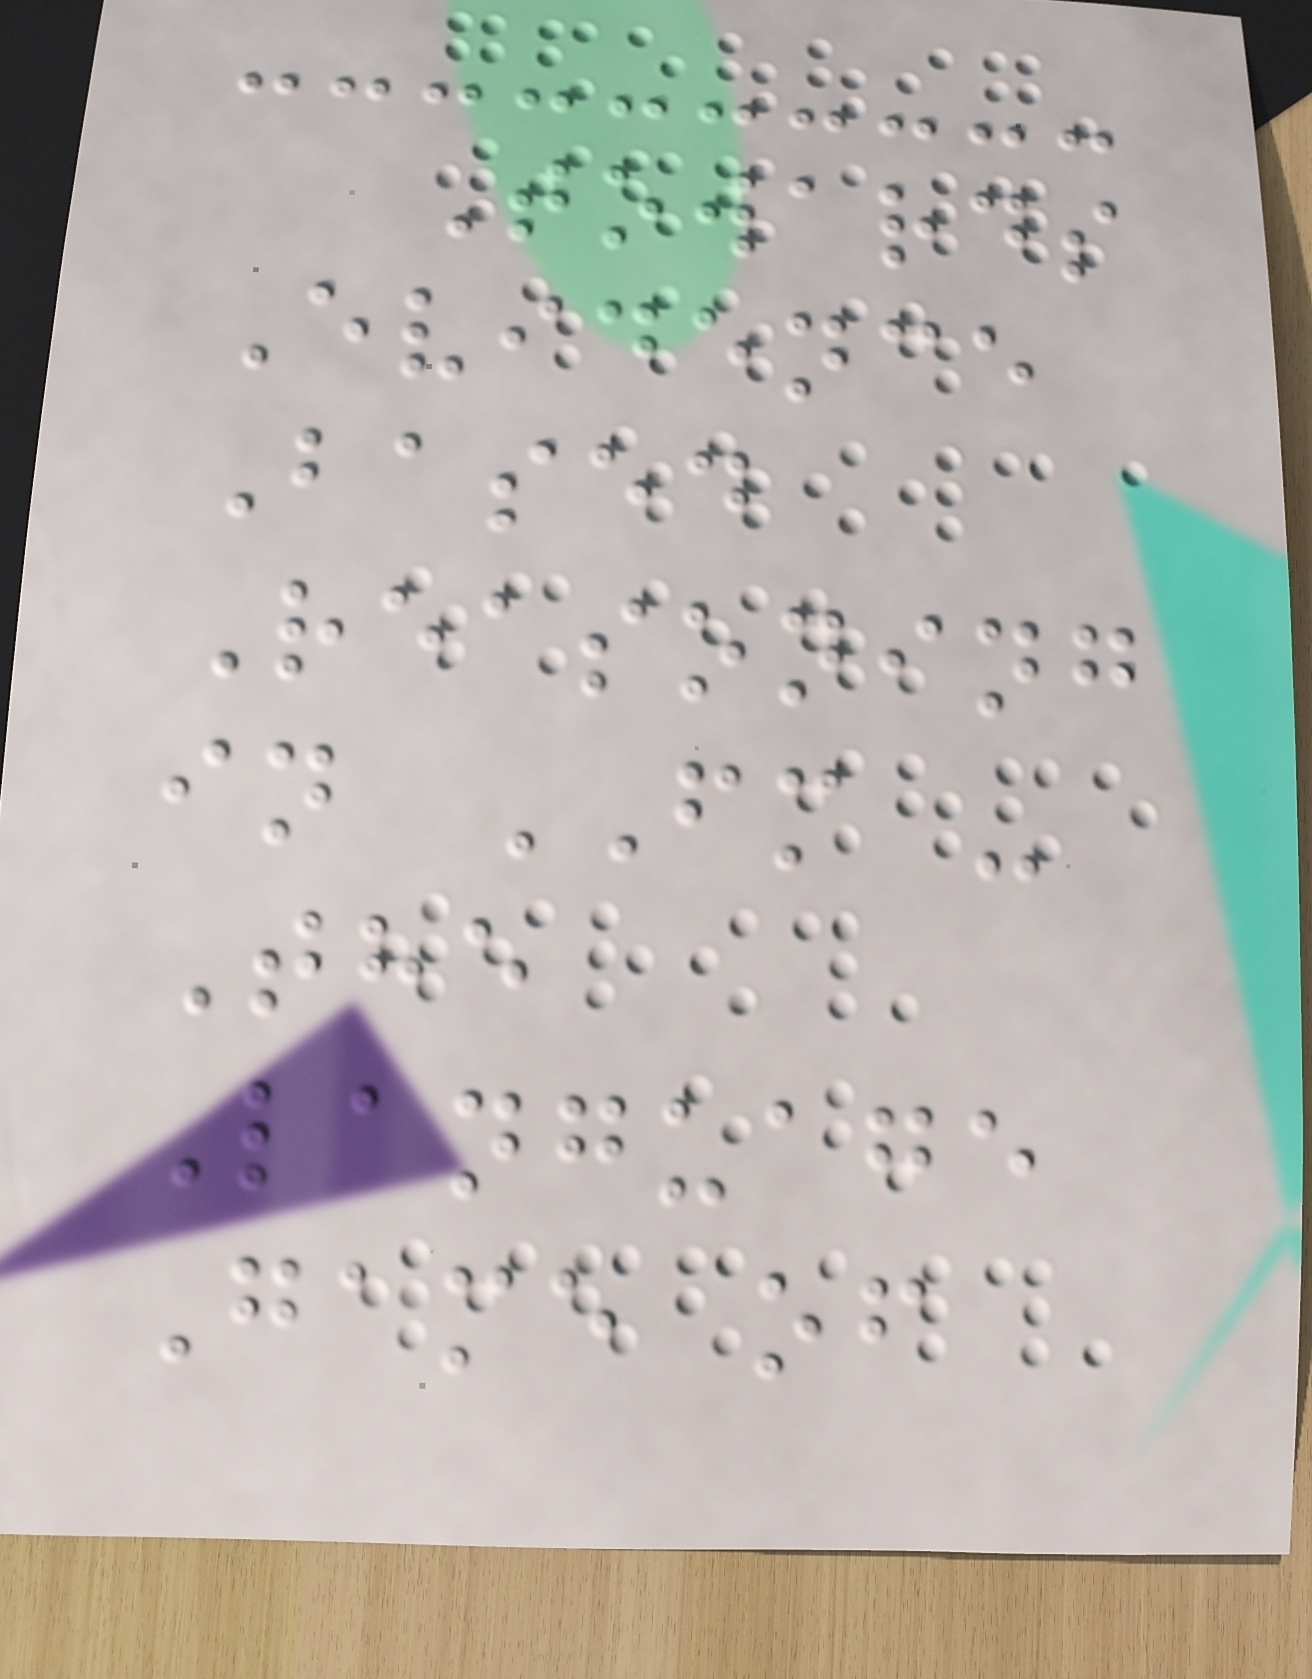Towards
Evidence
Based
Reasoning
in FM -
The
Language
Game of
